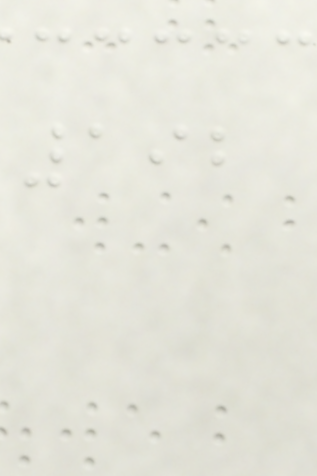192
